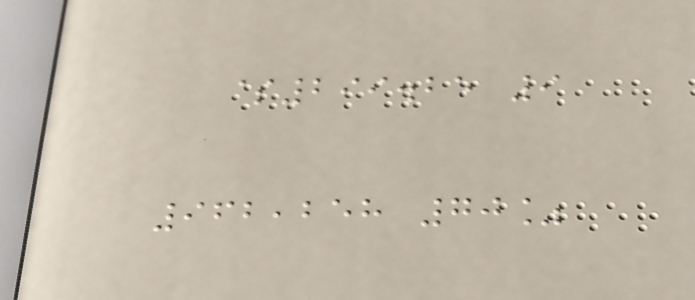$299.25 9
962,258 70%
